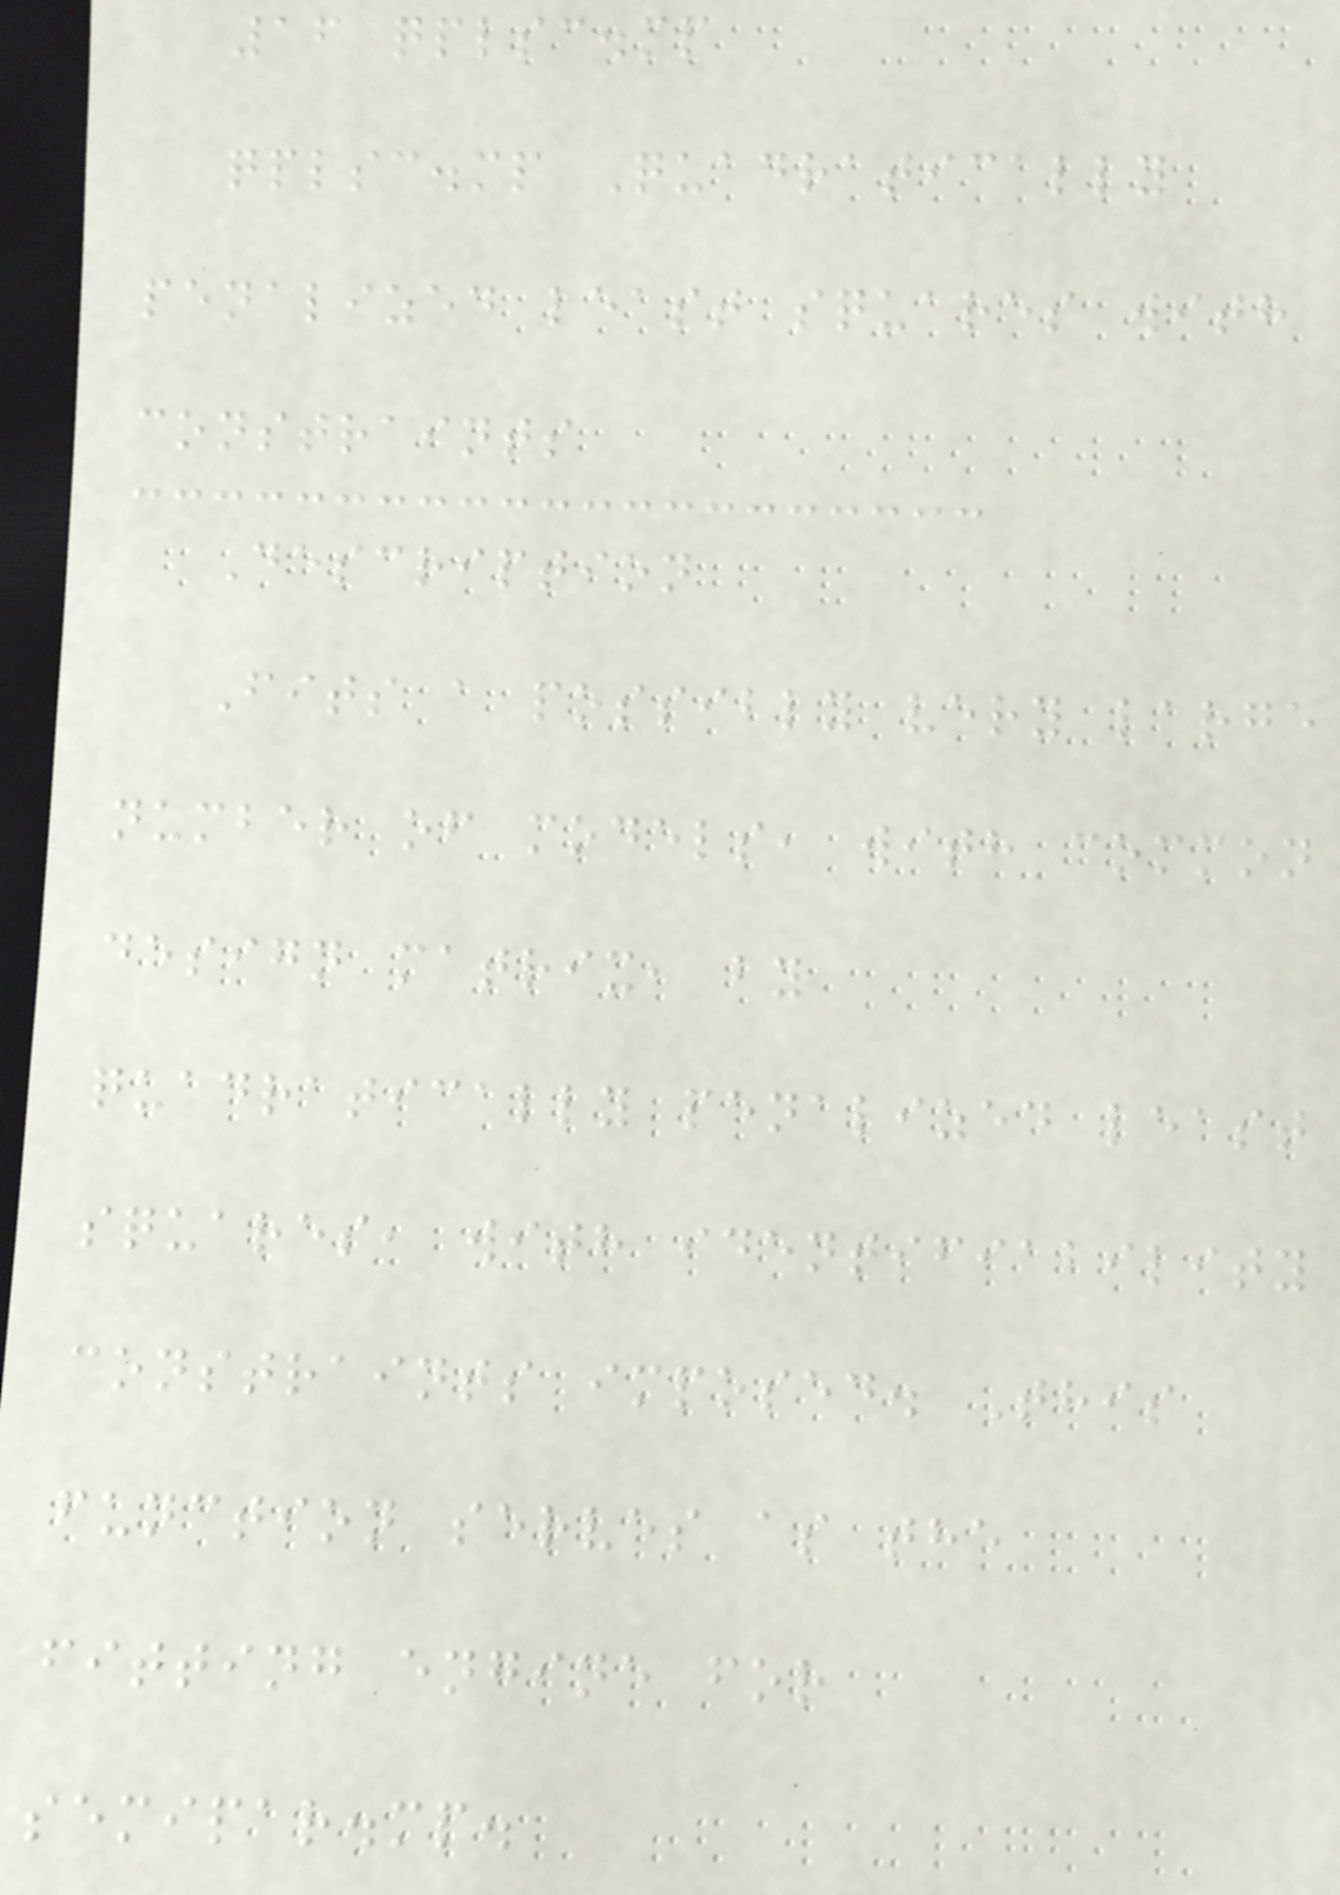16 qplsc.mp
qplsc.mp Quadratically
penalized least squares with
constraints
Description
Fits a possibly very large
number of models, with common
design matrix, by
quadratically penalized least
squares, with identifiability
constraints imposed. This
function serves as the
fitting engine for
semipar.mp.
